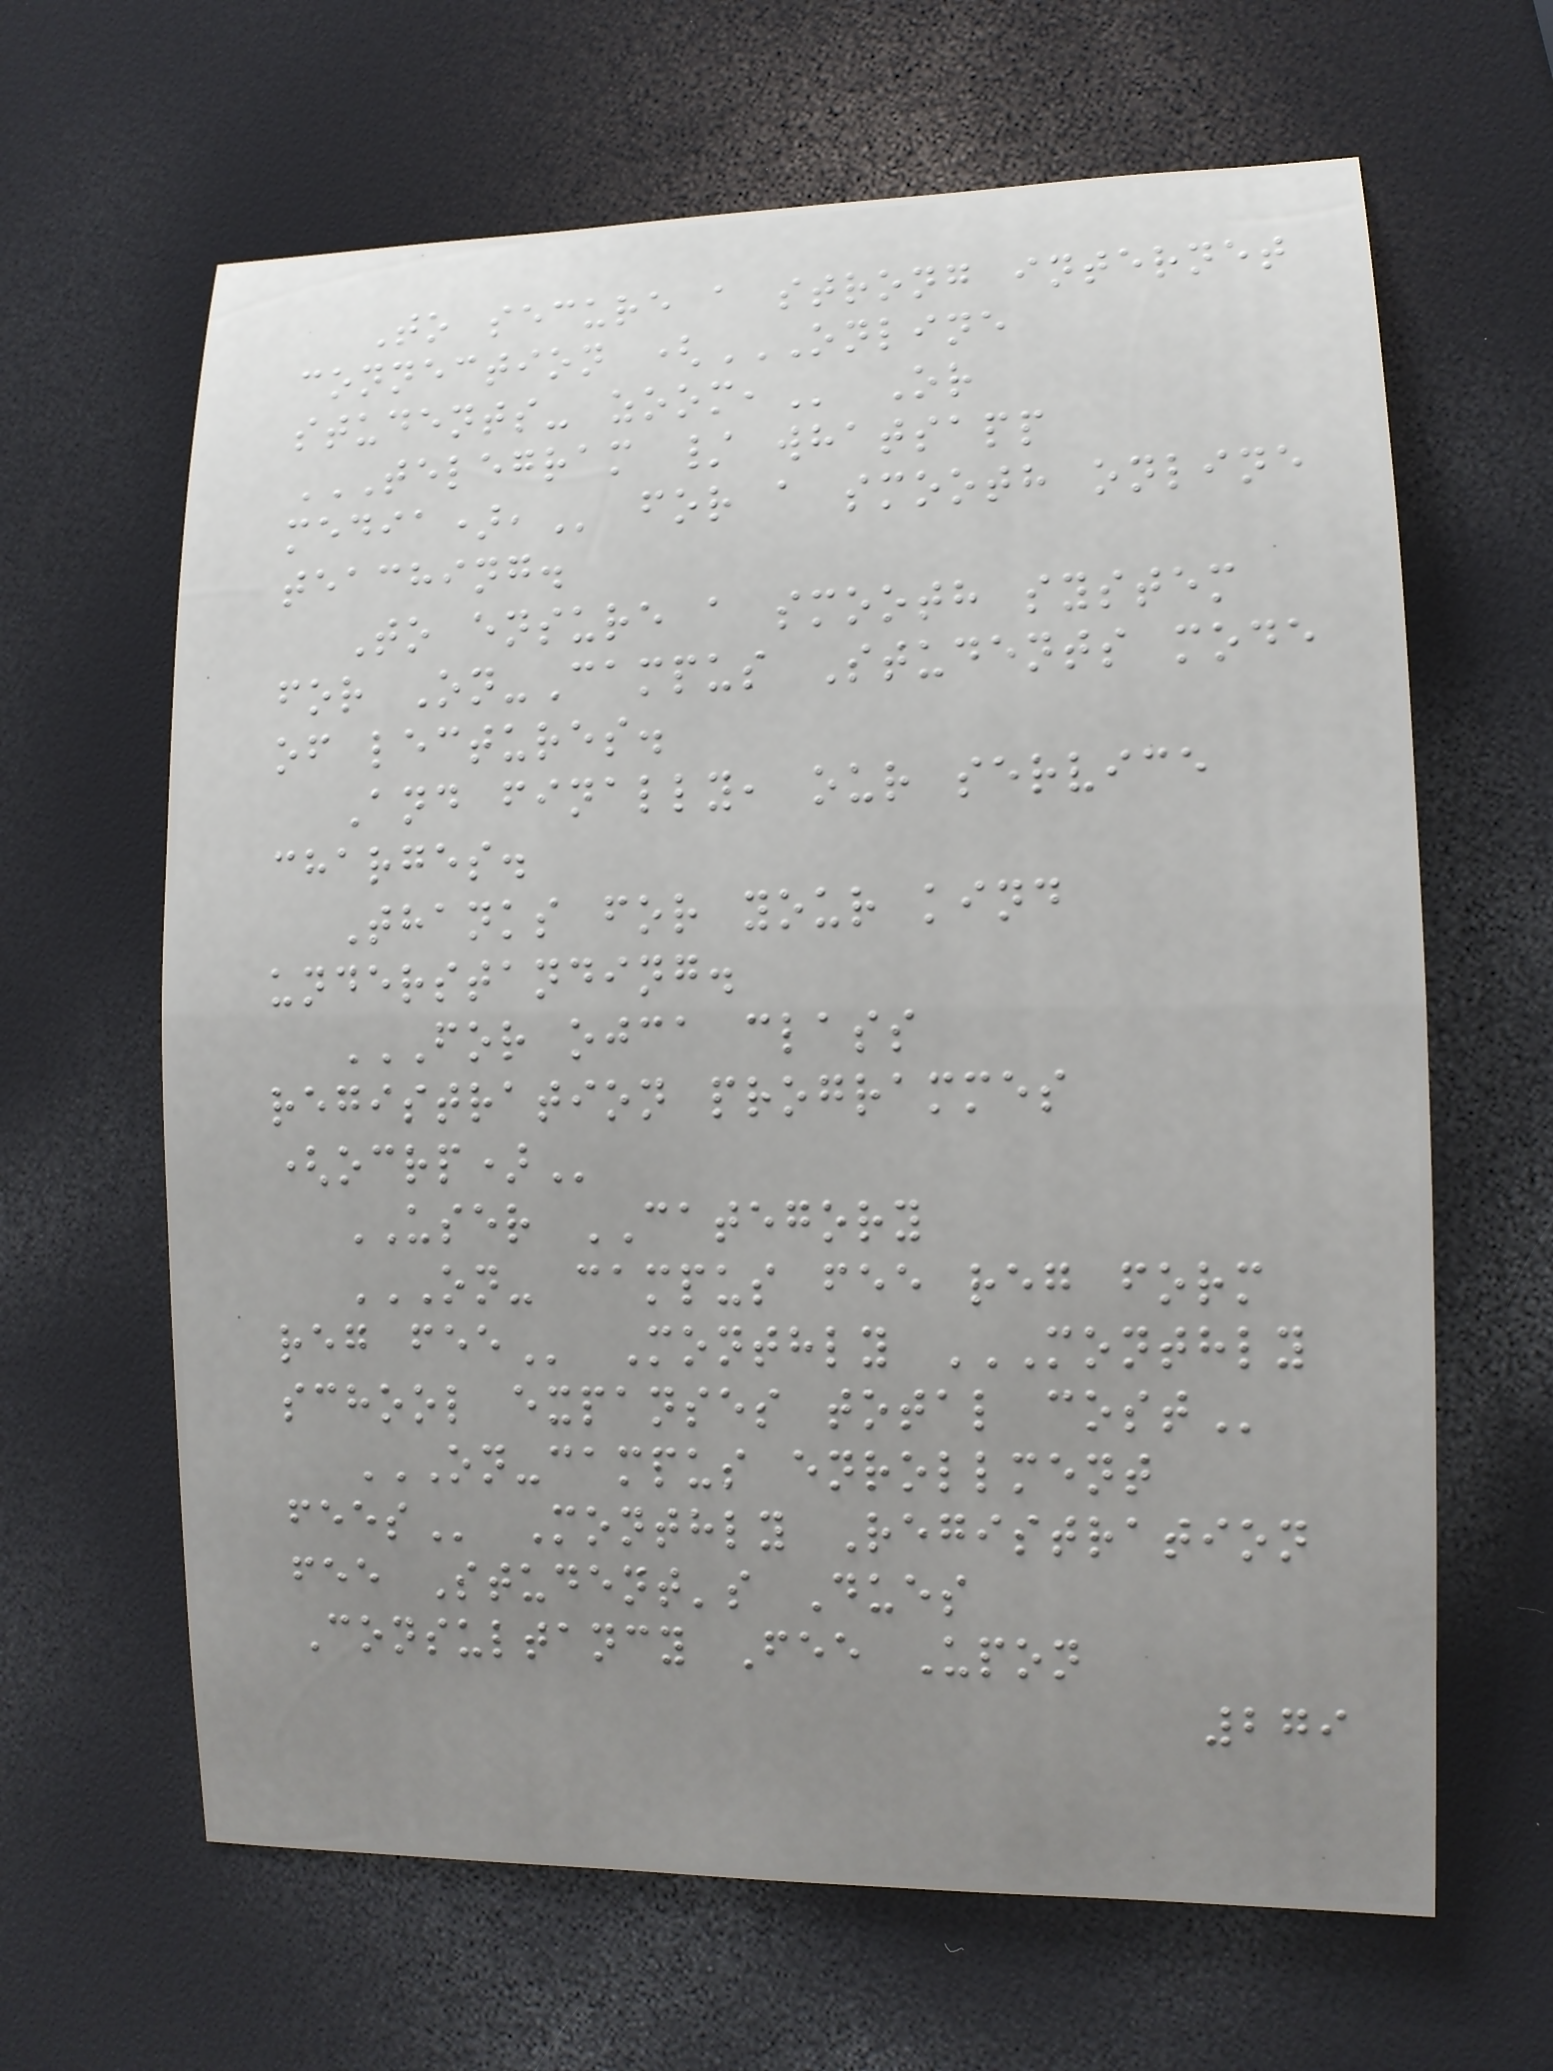To secure a strong internet
connection (ONLINE
STUDENTS- ZOOM, Or
TELEGRAM / WHATSAPP
MEDIA), for a smooth online
teaching.
To ensure a smooth system
for On-Campus Students mode
of lectures.
And finally, our service
charges.
Thanks for your kind
understanding.
FOR OJCA CLASS
REGISTRATION PROGRAMMES
(OCRP)
USER CATEGORY
ON- CAMPUS FEE REG FORM
REG FEE Monthly MONTHLY
SCHOOL EXPANSES TOTAL COST
ON-CAMPUS ENROLLMENT
FEES Monthly Registration
fee Student's Dues
Consultancy Fee Upon
279
